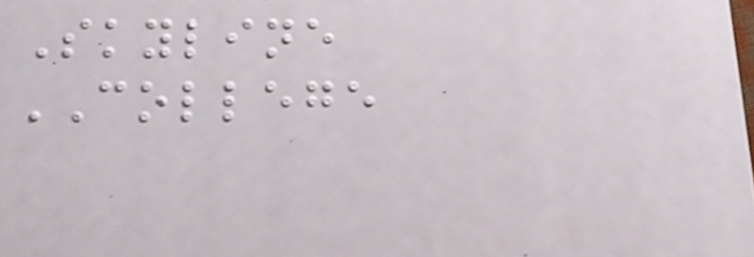Skyline
COLLEGE
